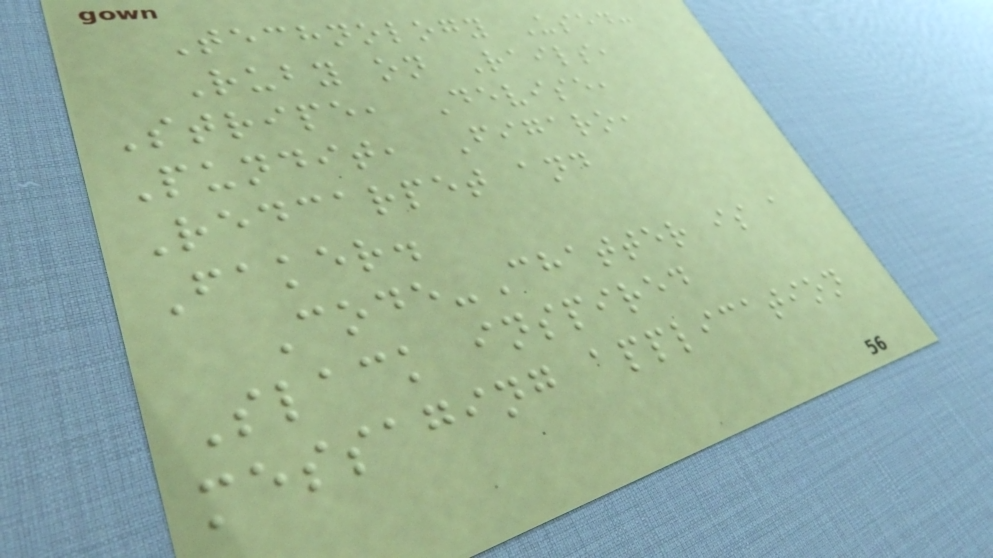Technology Used:
Ruby on Rails,
Stripe, Devise,
Pundit, Figaro,
Redcarpet and
Faker.
Code-Chatter is a
Slack inspired
messaging application
